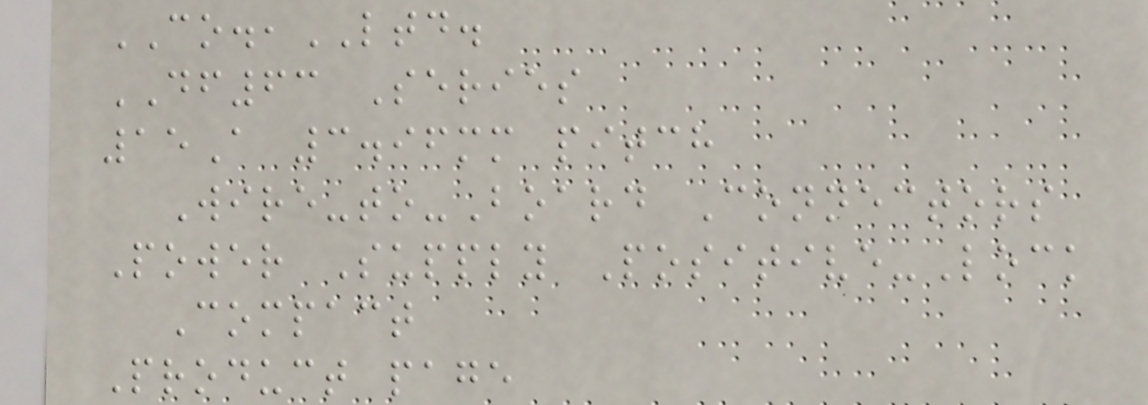CO.,LTD.
DF63 Series
15A 3.96mm pitch
Wire-to-Board Connectors
Power Supply Positive-Lock
Compact
Product page
